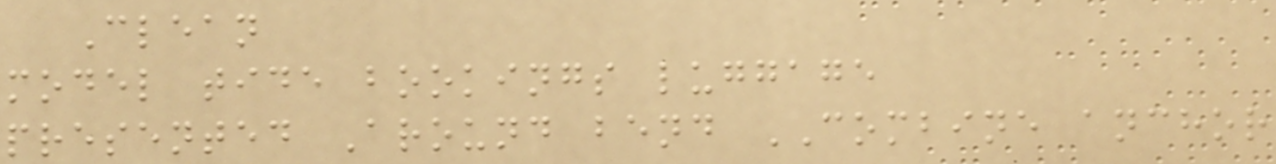Clean
model tide bookings luggage
presented Around bend COMBINE anchor
